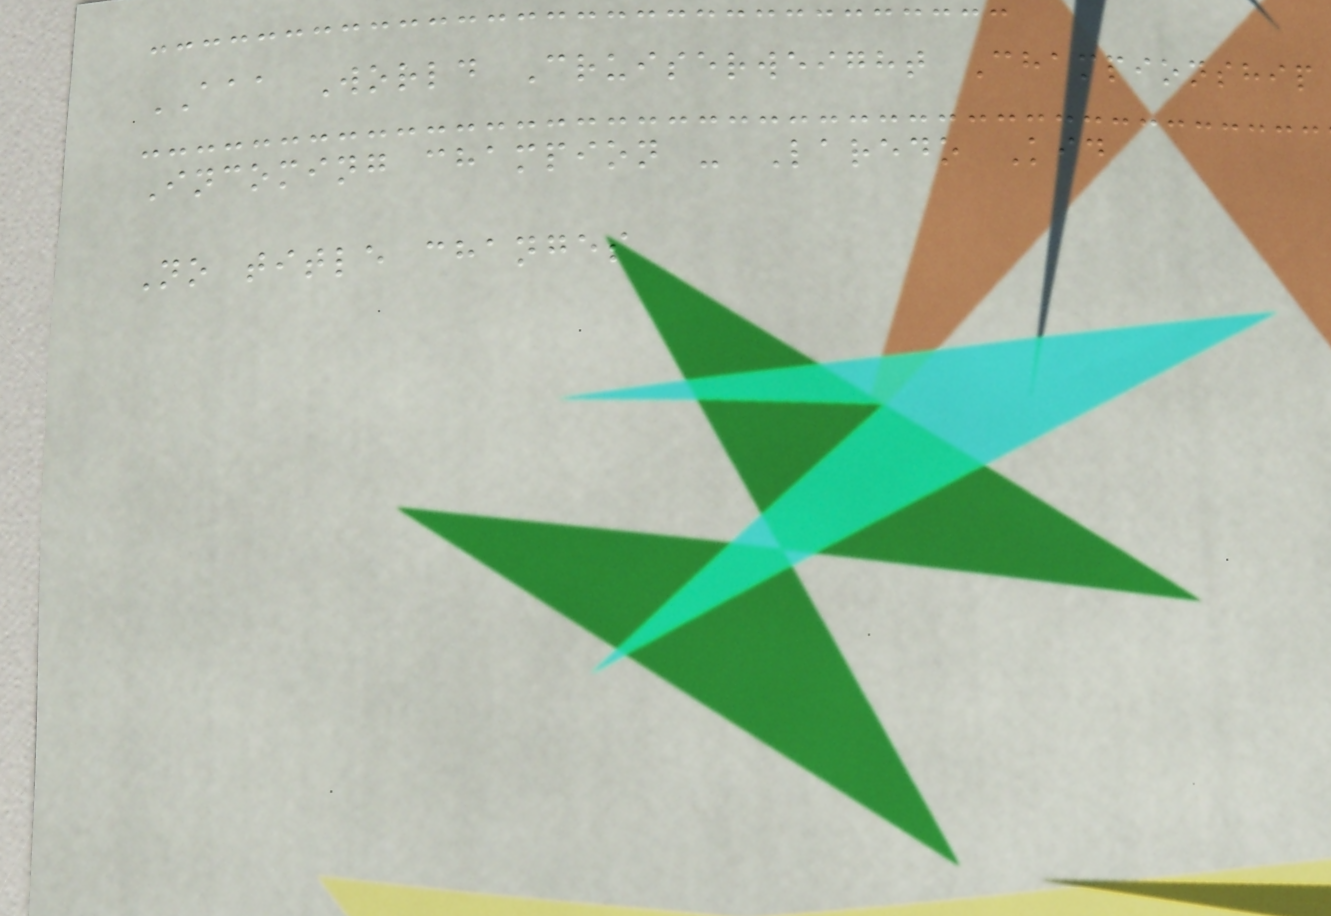AAA World Cruiserweight Championship
Incoming champion - Laredo Kid
No title changes
